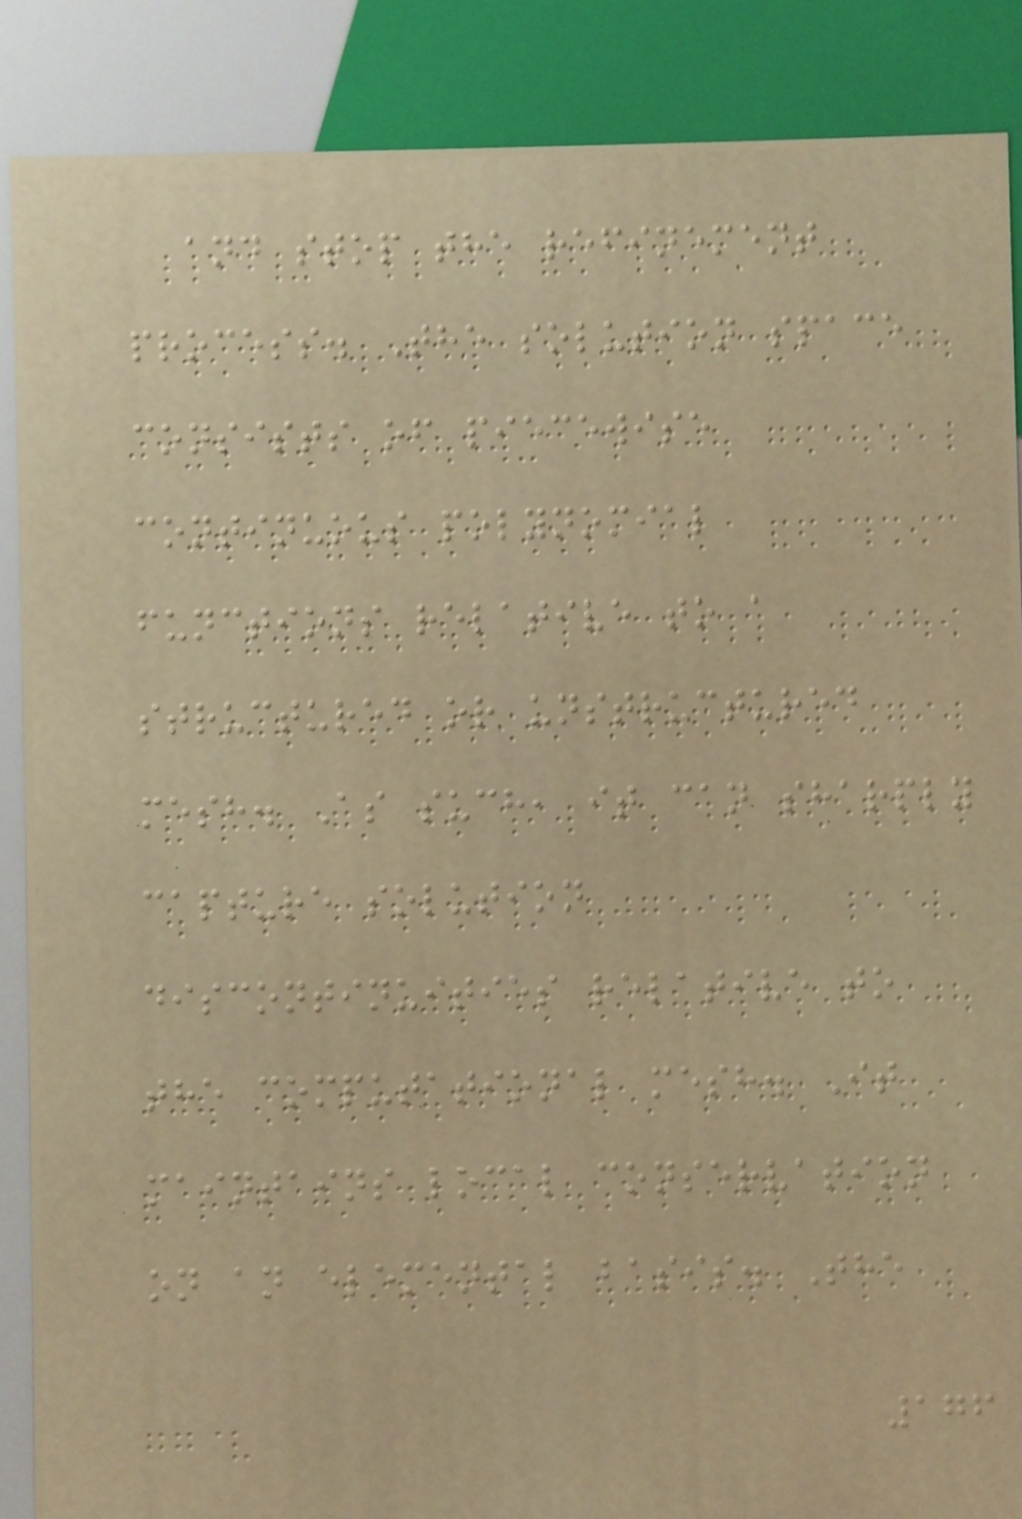and stop the refinement
process. The solution space
consists of piecewise
continuous polynomial
functions relative to a
structured or unstructured
mesh. As such, it can sharply
capture solution
discontinuities relative to
the computational mesh. It
maintains local conservation
on an elemental basis. The
176
